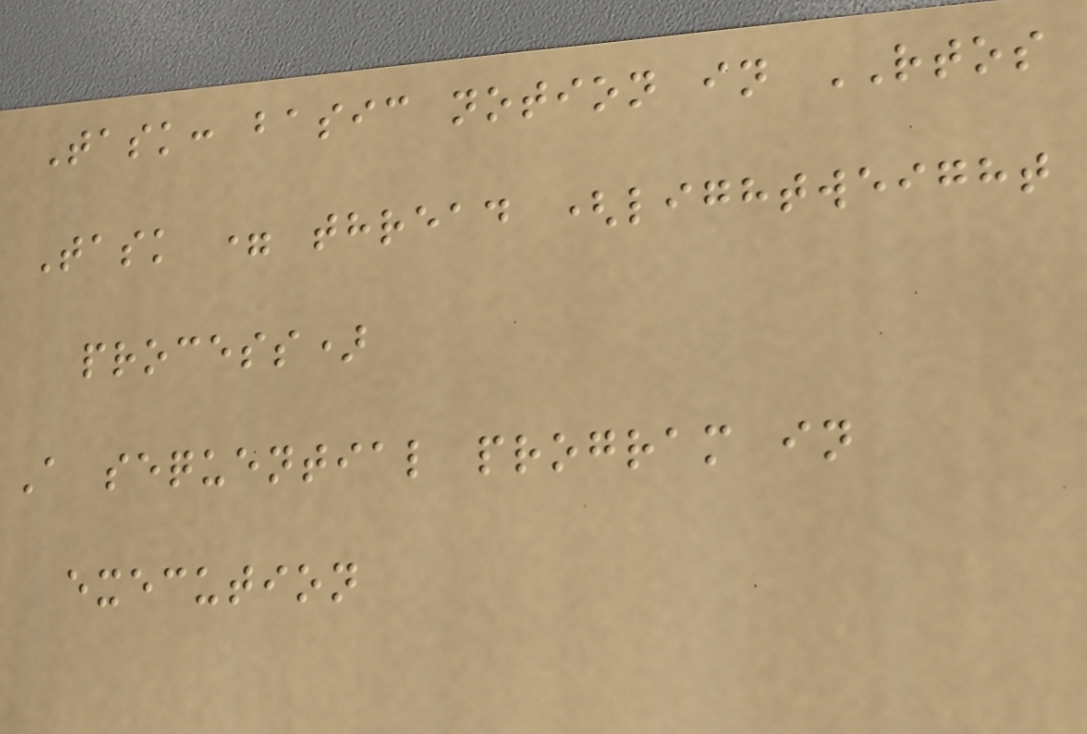Task: basic notion in RTOS
Task = thread (lightweight
process)
A sequential program in
execution
